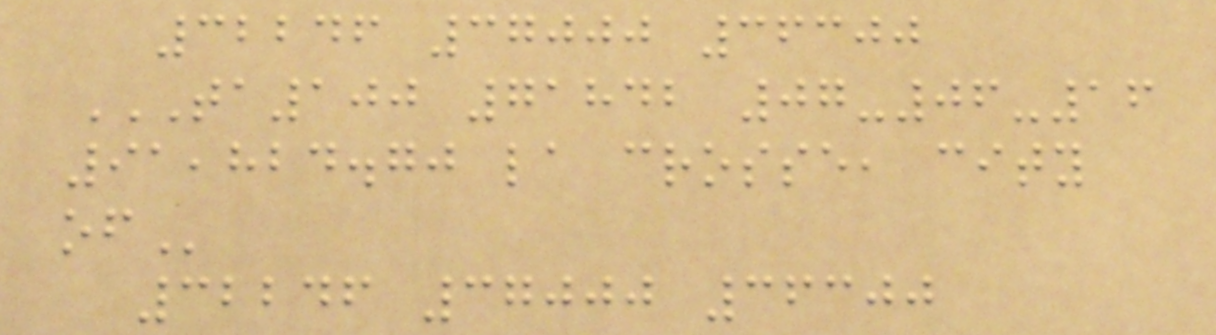32246 37000 36300
TA100 71842 07-06-16
91,824.70 LA CROSSE, CITY
OF
32246 37000 36300
